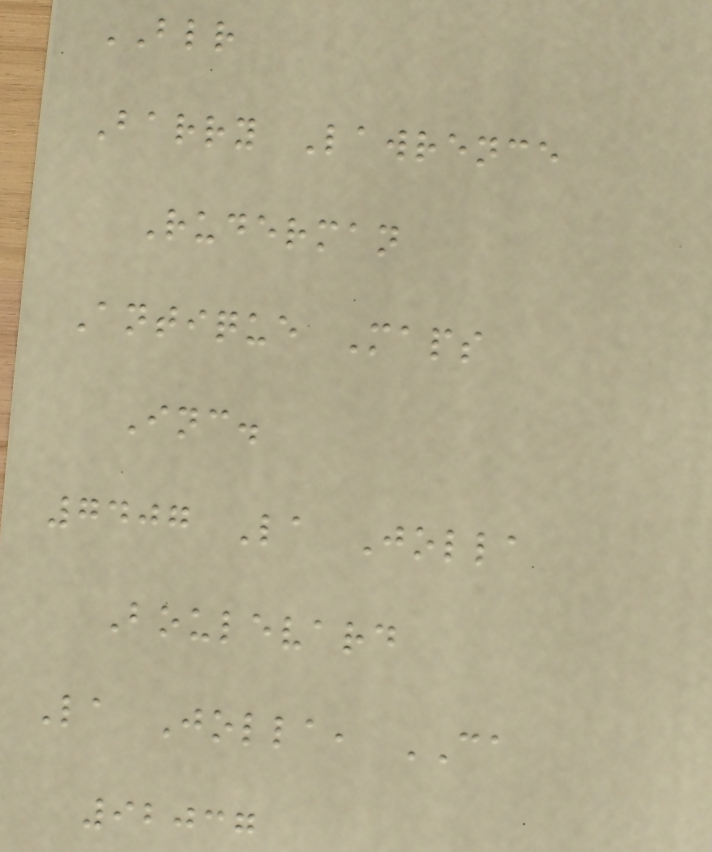BLR
Barry Lawrence
Ruderman
Antique Maps
Inc.
7407 La Jolla
Boulevard
La Jolla, CA
92037
